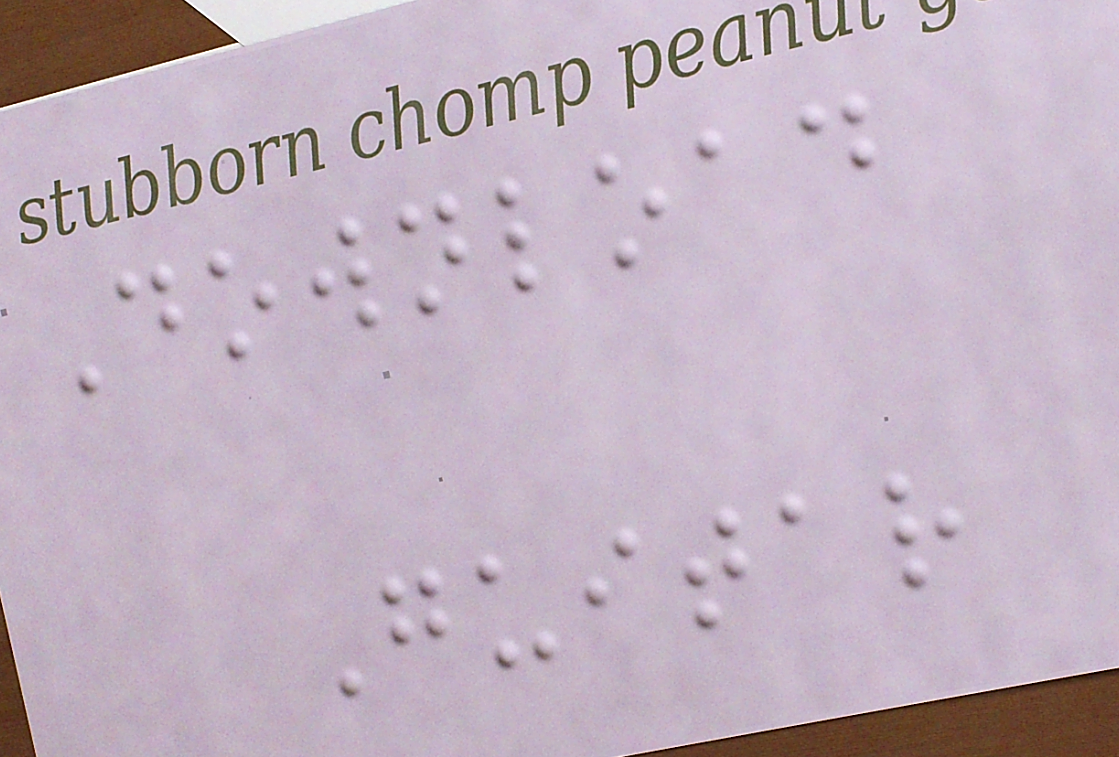Download
Guitar
